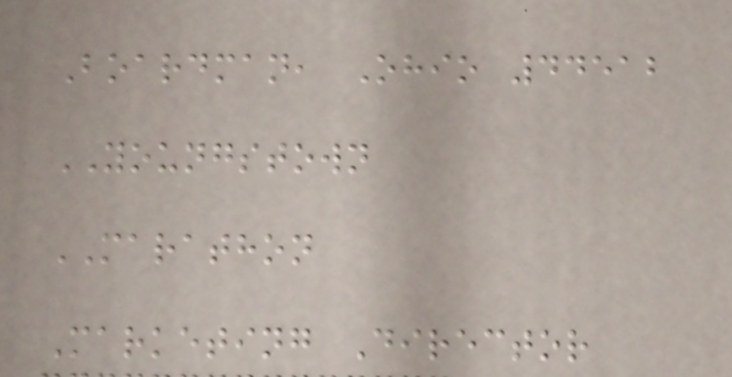Boardman, Ohio 44512
YOUNGSTOWN
MARATHON
Marketing Director
